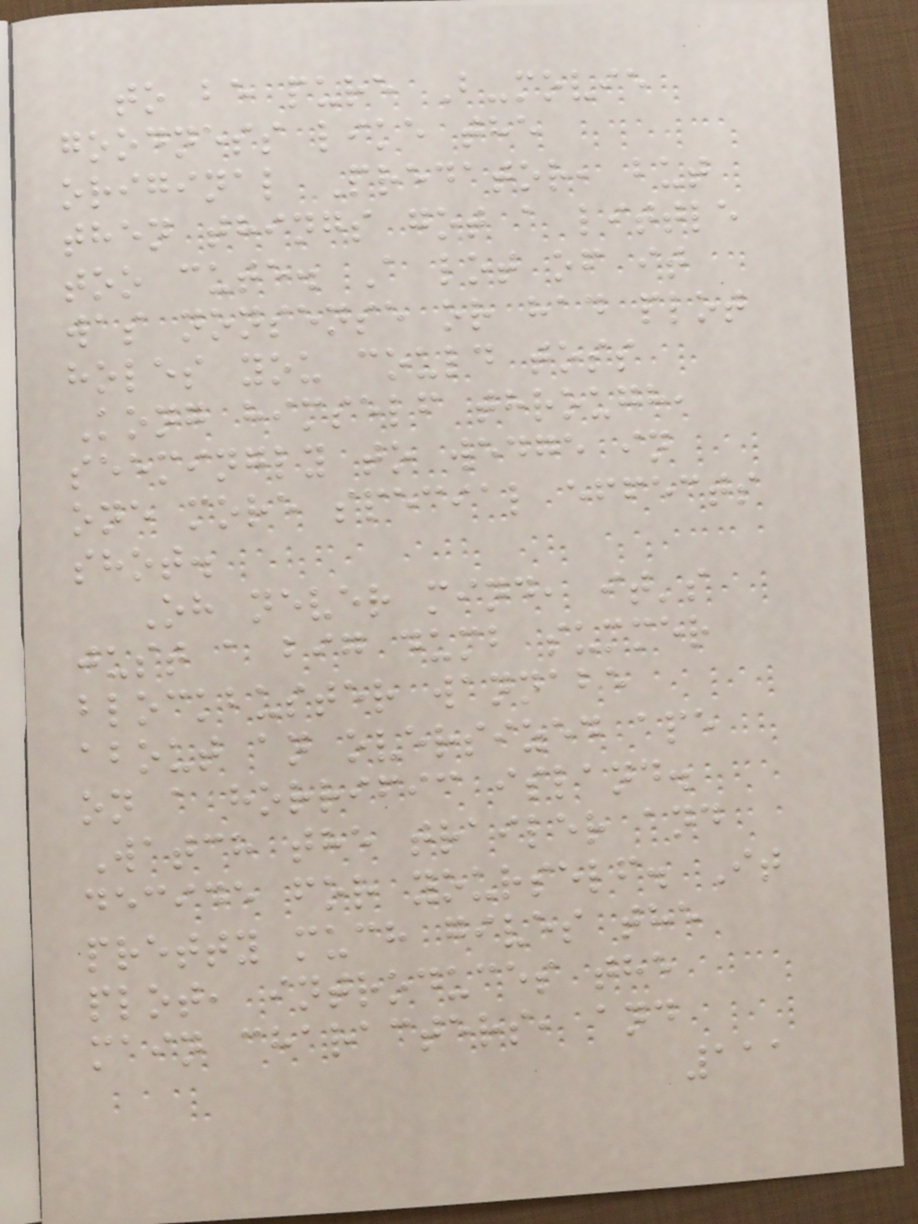to be pure B-movie
goodness like the
original Predator, but
then things got a little
too cute. A lot of it
was nonsense or had plot
holes you could toss
Kong himself through,
seemingly to wedge in
one more special effects
shot.
Oh never mind, it's
just a big dumb summer
blockbuster wannabe
about an oversized ape
on a horrific island.
Watch the trailer and
decide for yourself. It
pretty much gives the
plot, introduces the
main characters, and
111
